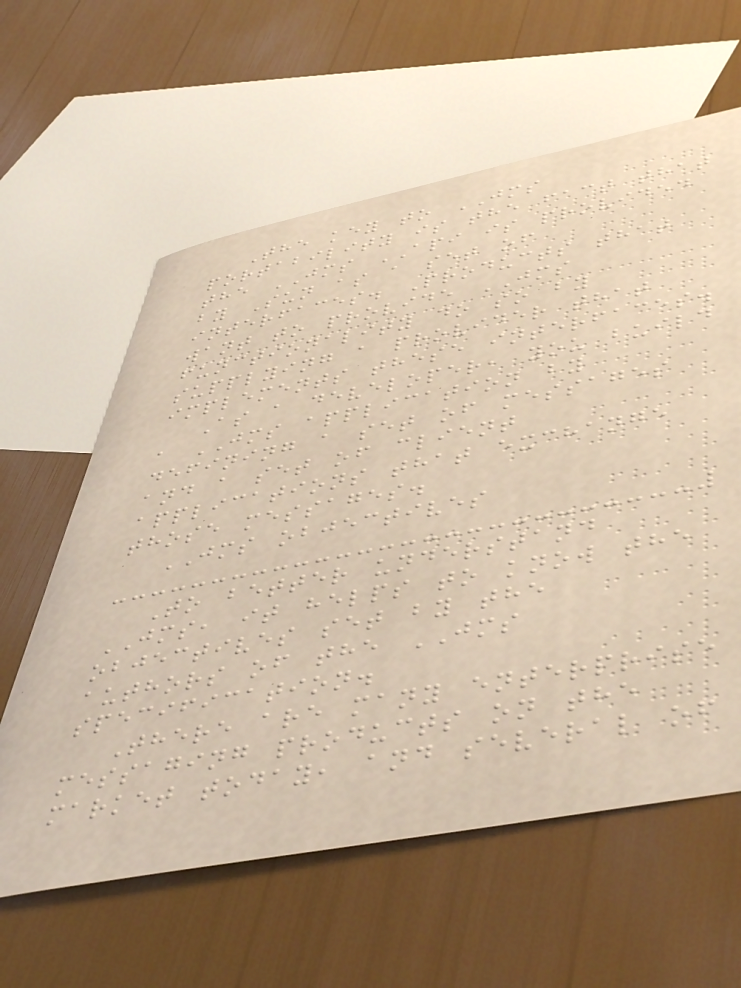The key to JMS
portability is the fact that
the JMS API is provided
by Sun as a set of
interfaces. Products that
want to provide JMS
functionality do so by
supplying a provider that
implements these interfaces.
As a developer, you build
a JMS application by
defining a set of messages
and a set of client
applications that exchange
those messages.
JMS objectives
To better understand
JMS, it helps to know the
objectives set by the
authors of the JMS
specification.
There are many enterprise
messaging products on the
market today, and several of
